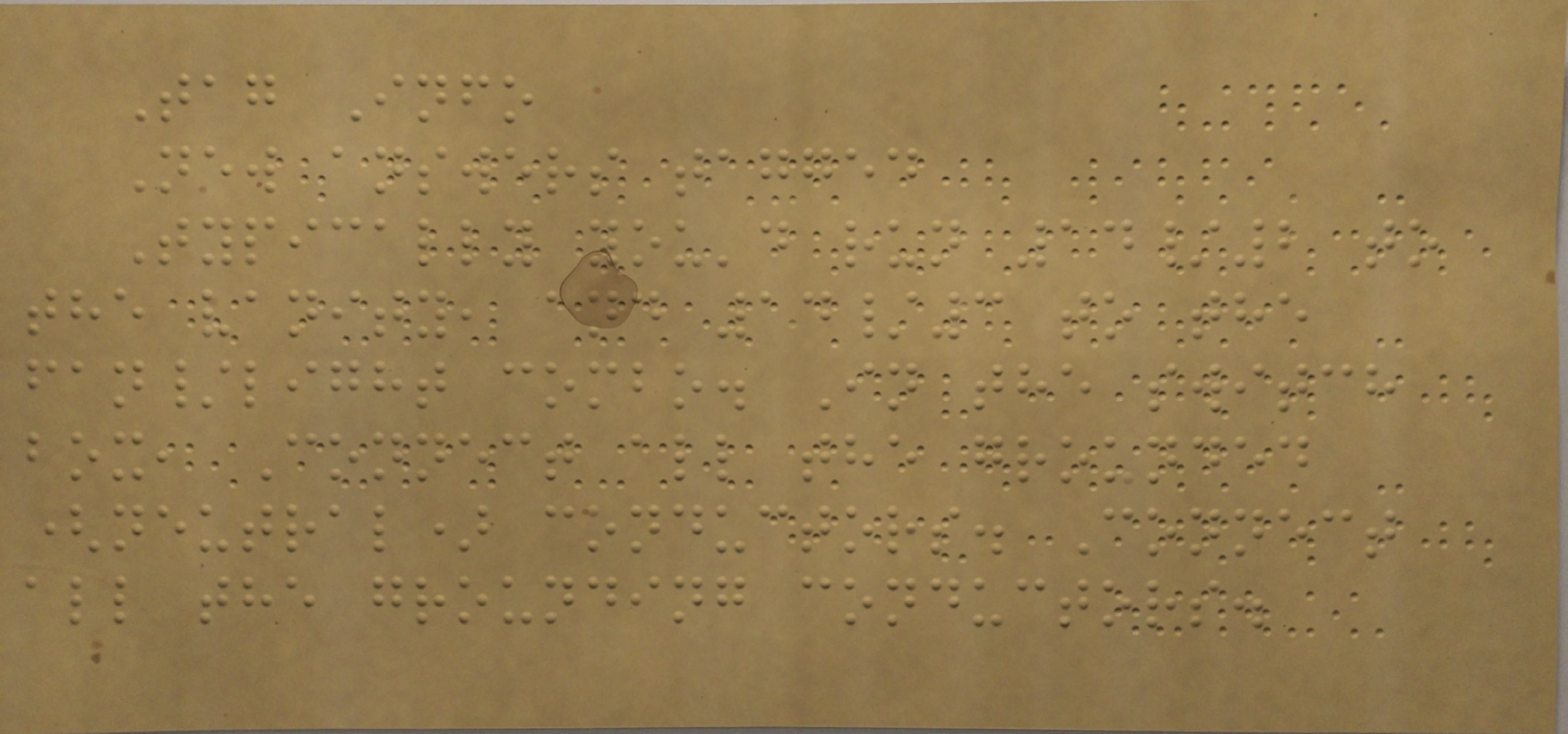Tag Info
New answers tagged
Typically you'd run 14/2 to
the vanity, and 14/3 to the
fan/light combo. In the switch
box, Connect all the grounded
(neutral) conductors. Connect
all the grounding conductors.
